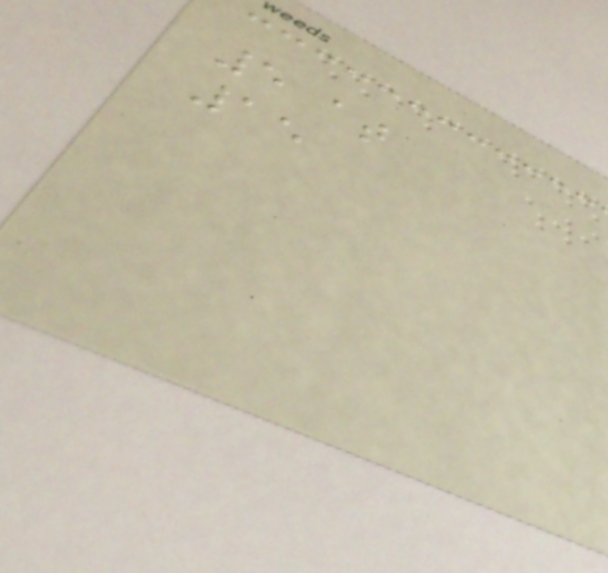5 at
15
